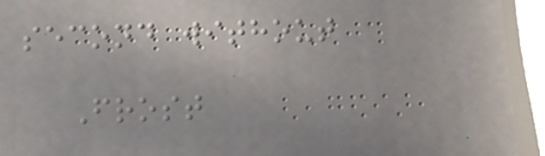second without
Frost
